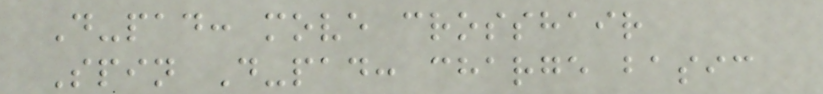D-pad: move crosshair
Spin D-pad: charge basic
